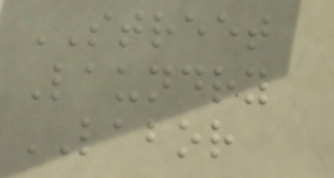STREET
Laundry
LABOR
